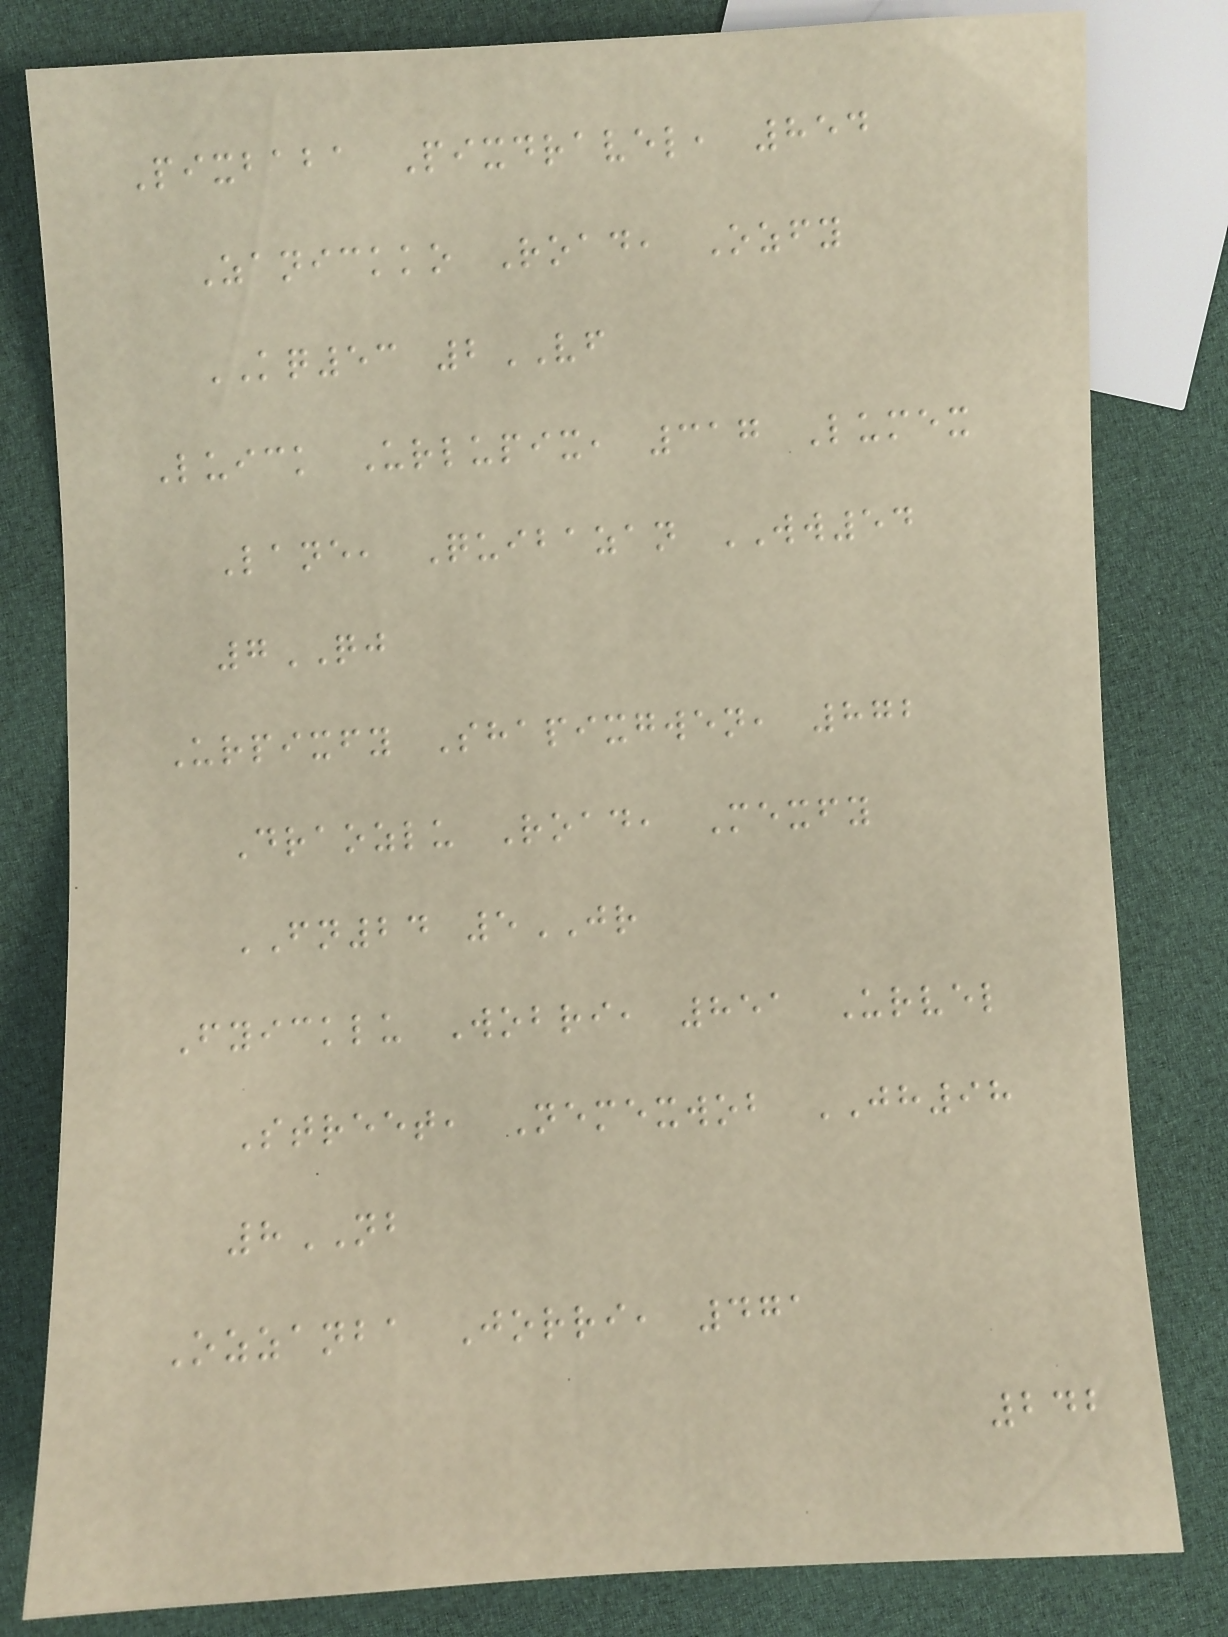Pixbaba Pixdravel, 854
Zanickko Road, Ozfy
KQ53 2VF
Luick Urlupix, 317 Lumex
Lane, Quibazan WW54
7QJ
Urpixfy Shapixgwen, 872
Draozlu Road, Mexfy
FN24 5JR
Fyicklu Wobri, 851 Urvel
Street, Nemexwob JH98
8NB
Ozzanba Jorri, 471
242
